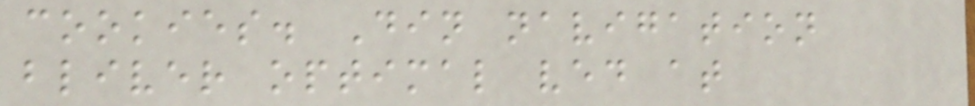cookies. Din navigation
bliver optimal ved at
